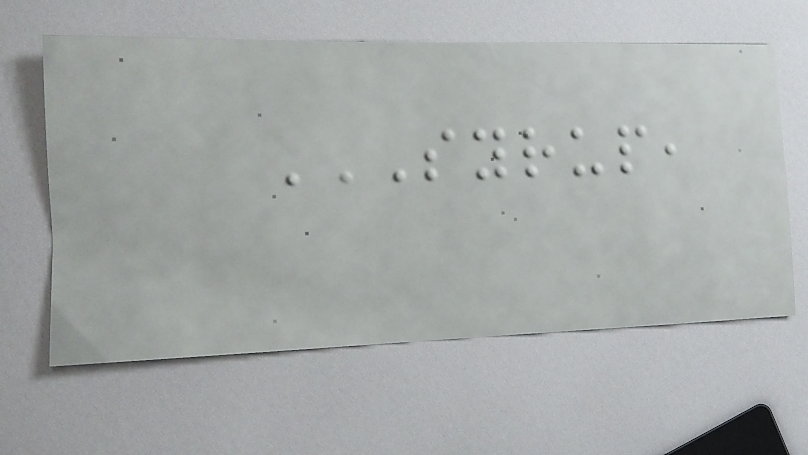SYRUP,
